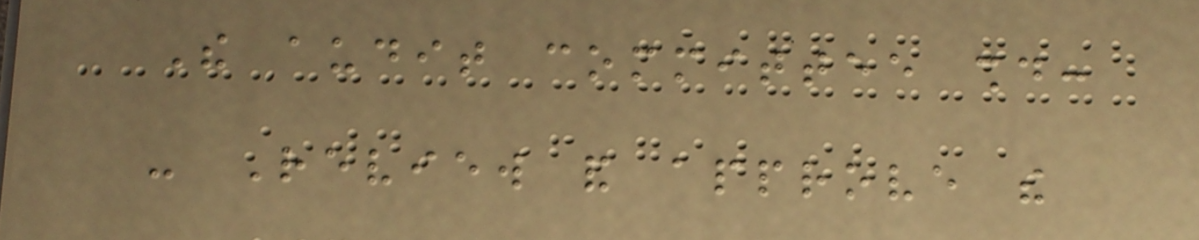The audit committee should:
- Review and approve the
